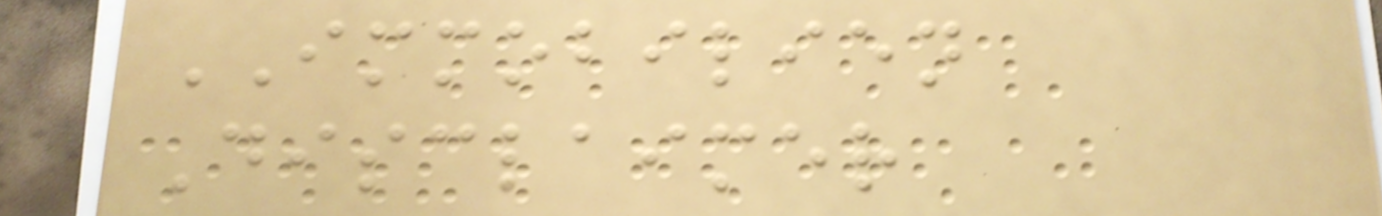IMMOBILIEN
Disclaimer
